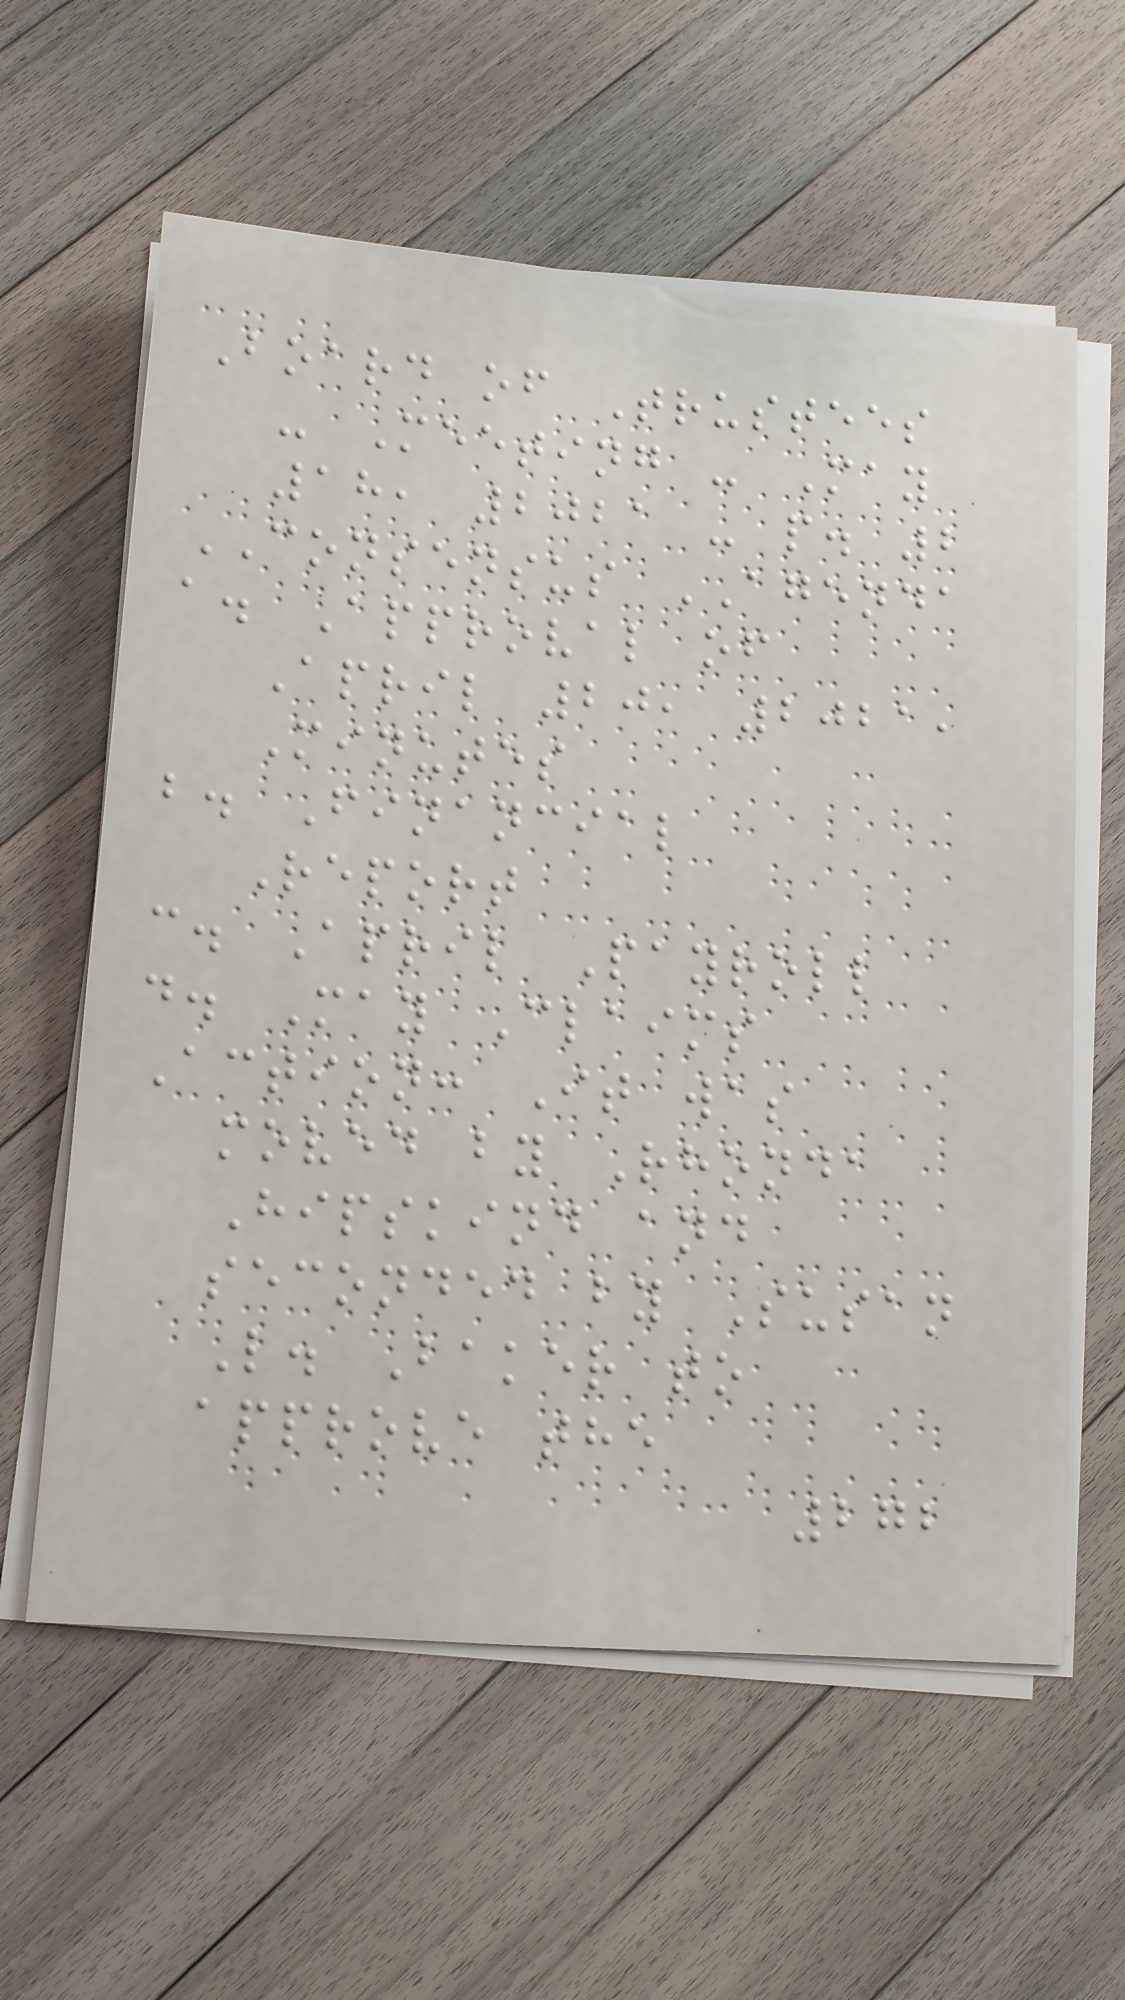Board of Trustees
- Meeting - May
18, 2021 - p. 2
CONSENSUS AGENDA
a. Approval of
April 20, 2021,
Minutes
b. Financial
Report
c. April Payroll
d. May Claims
Action: It was
moved by Rhonda
Hipskind and
seconded by Susan
L. Baker to
approve the
272
